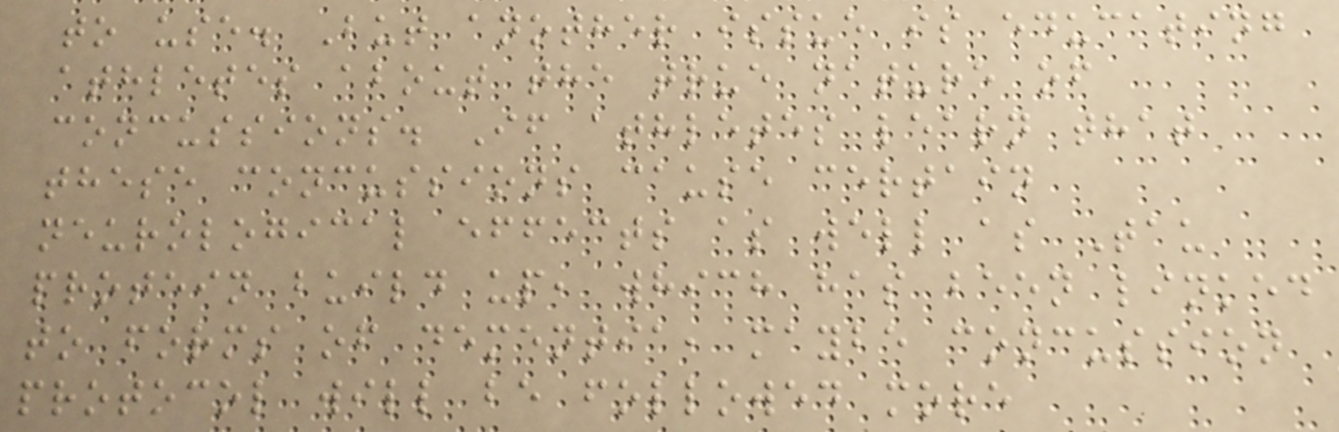to use. But another issue is educating
athletes about the true nature of
concussions. If athletes learn that
these concussions cause certain
neurological effects as well as Tau
protein build up, which has been linked
to forms of dementia, maybe concussion
protocol will be followed more
